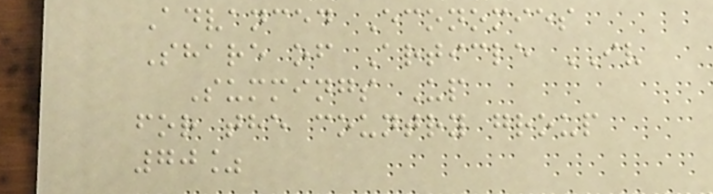Advanced Economies
Share of Article IV
Summings Up
for the country group
70%
